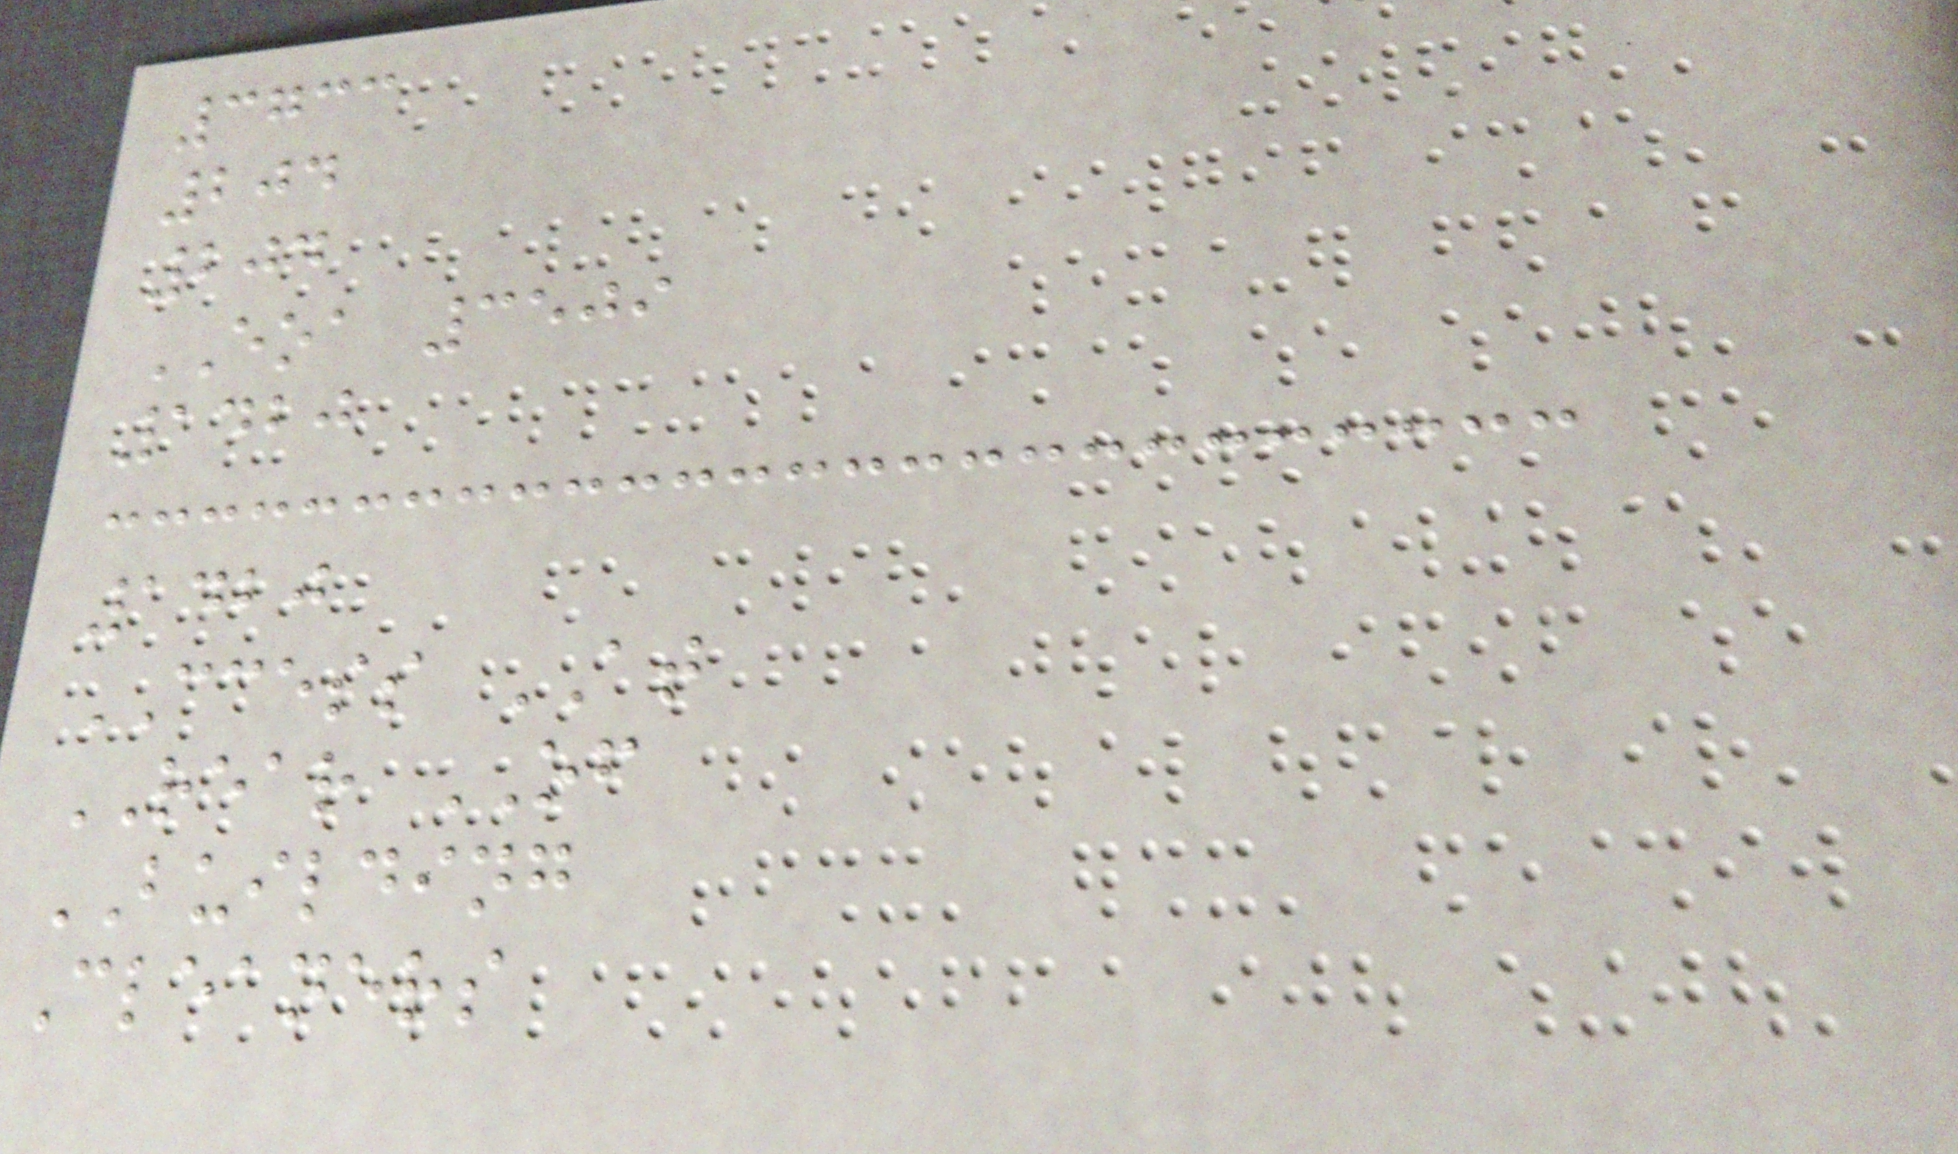3733
204
204
EOA 3509
1420
1420
CCESS AT
REAR OF
BUILDING
Cleaners
